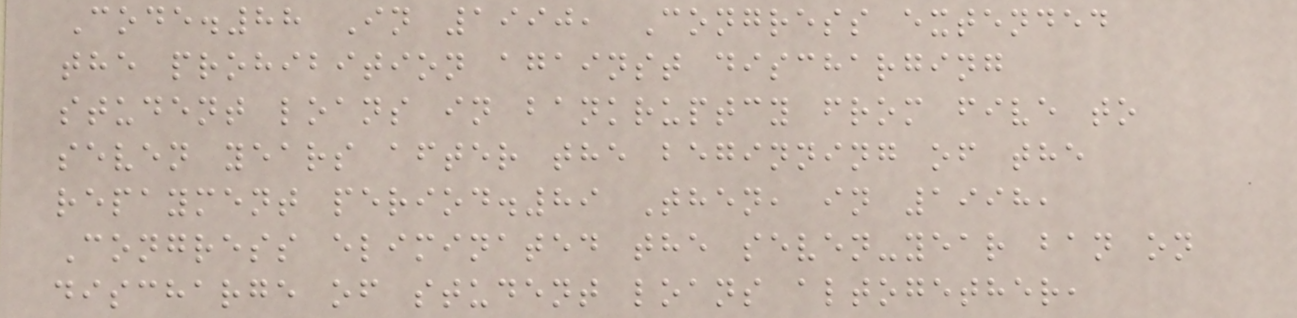Code.88 In 1990, Congress extended
the prohibition against discharging
student loans in bankruptcy from five to
seven years after the beginning of the
repayment period.89 Then, in 1998,
Congress eliminated the seven-year ban on
discharge of student loans altogether,
